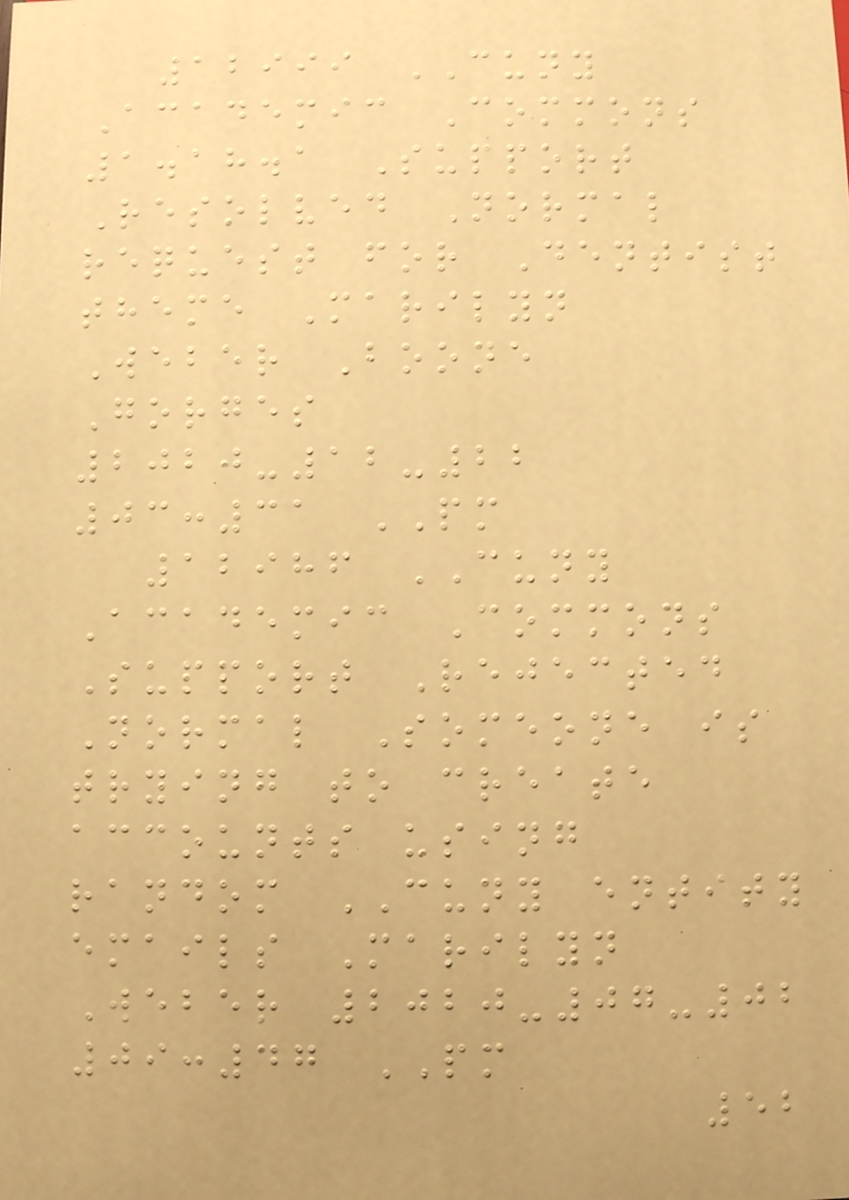12999 CUNY
Academic Commons
1.18.1 Support
Resolved Normal
request for Dentist
theme Marilyn
Weber Boone
Gorges
2020-12-22
03:31 PM
12986 CUNY
Academic Commons
Support Rejected
Normal Someone is
trying to create
accounts using
random CUNY entity
emails Marilyn
Weber 2020-07-02
09:47 PM
52
